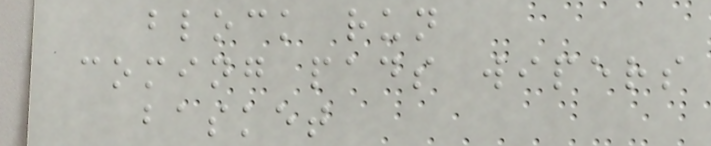block run
coming pads wipers
basket
